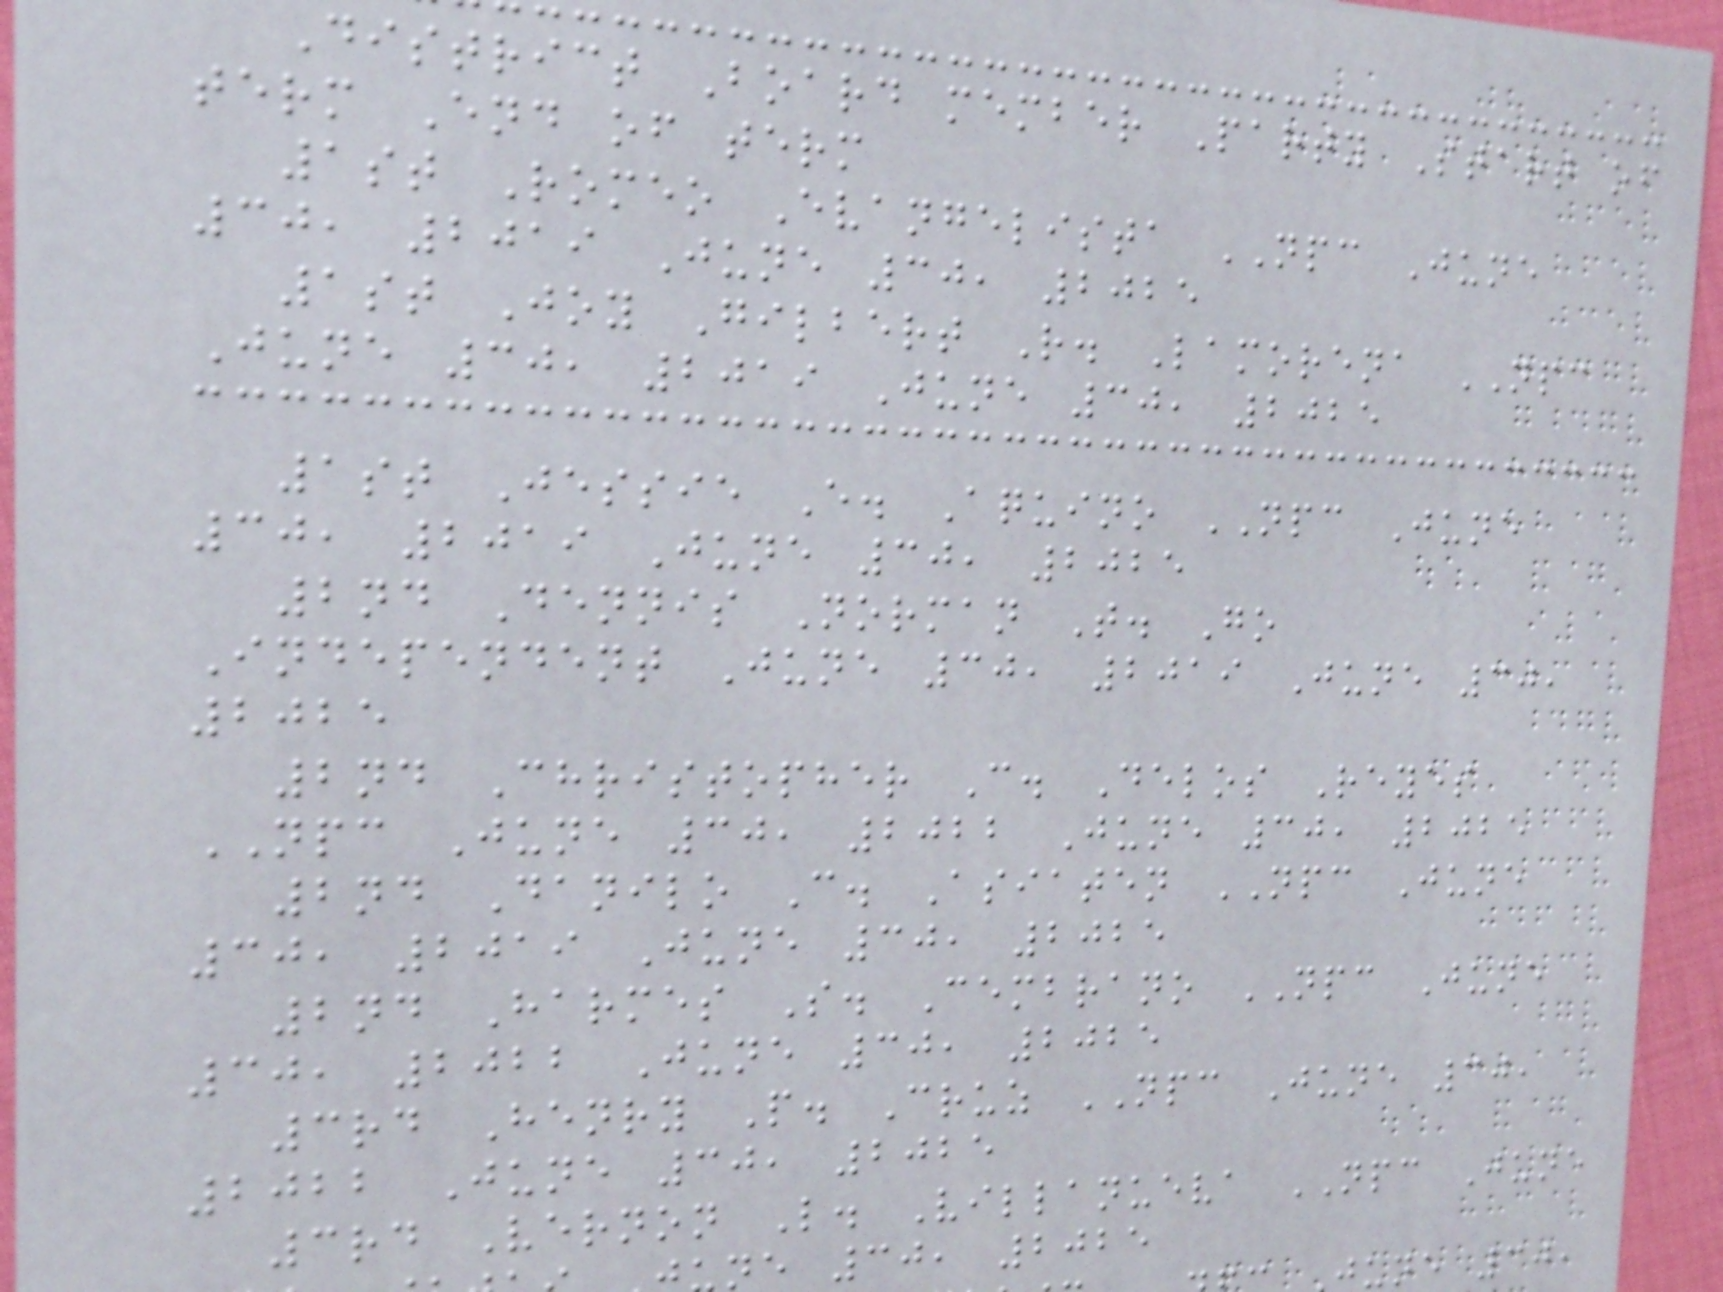District Board member Party Start of
term End of term
1st Romeo Evangelista NPC June
30, 2019 June 30, 2025
1st Joy Gilbert R. Lamorena NPC
June 30, 2019 June 30, 2025
1st Jessie E. Aquino NPC June
30, 2019 June 30, 2025
2nd Dennis Norman T. Go
Independent June 30, 2019 June 30,
2025
2nd Christopher C. Delos Reyes
NPC June 30, 2022 June 30, 2025
2nd Danilo C. Asiaten NPC June
30, 2019 June 30, 2025
2nd Harmes S. Cembrano NPC June
30, 2022 June 30, 2025
3rd Henry P. Cruz NPC June 30,
2022 June 30, 2025
3rd Vernon L. Villanueva NPC June
ne 30, 2025
